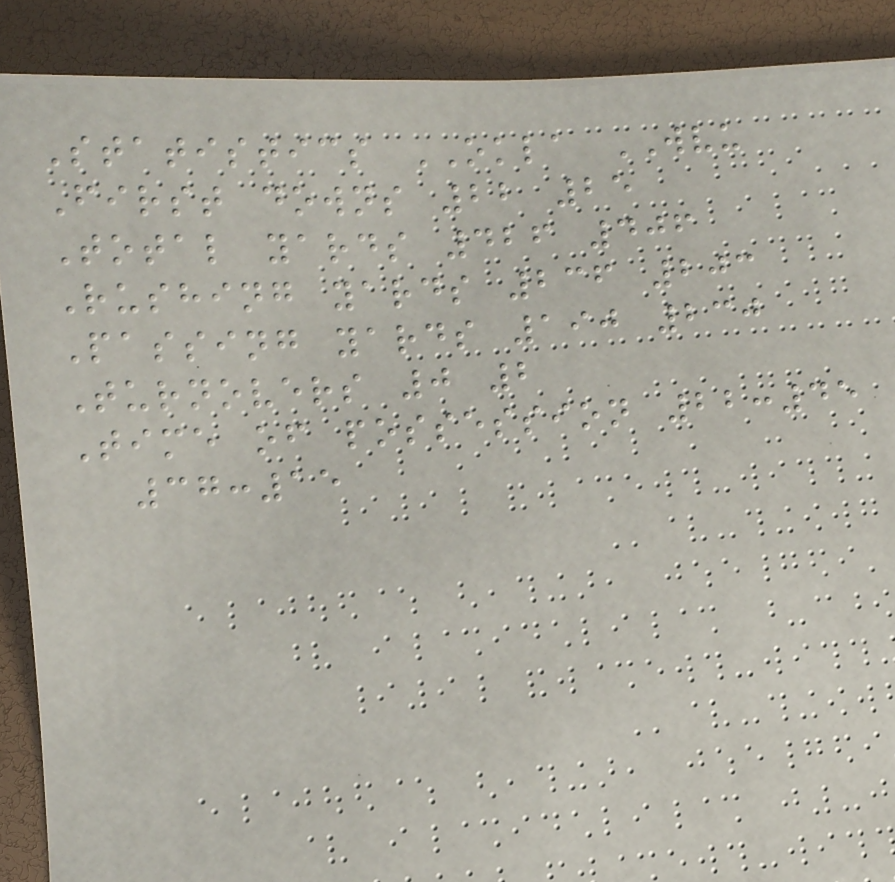Statistics OKLA WVU
First downs 22 25
Total yards 426 406
Rushing yards 236 203
Passing yards 190 230
Turnovers 0 2
Time of possession 22:45
37:15
